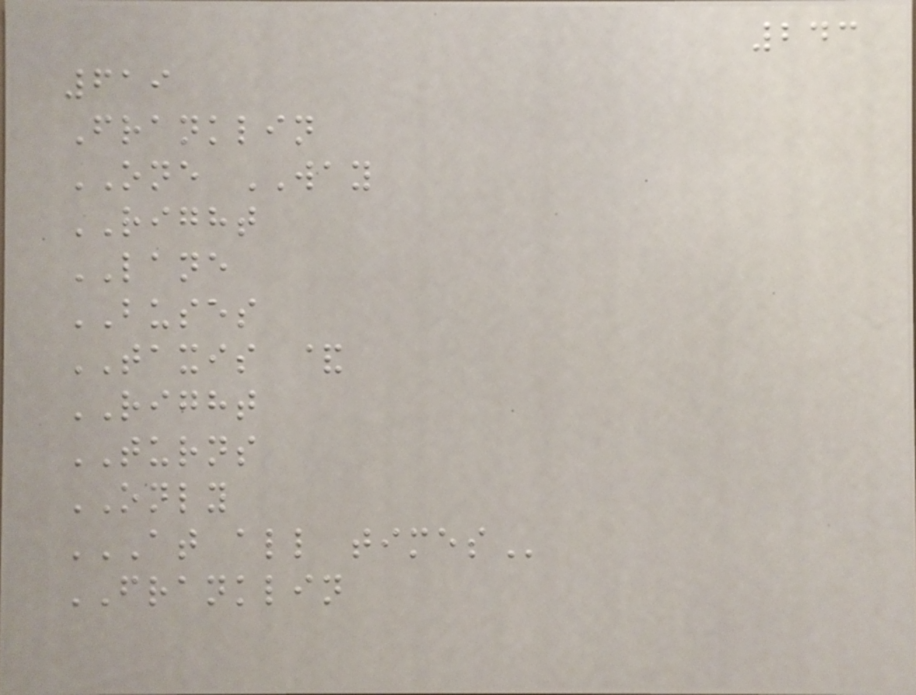243
619
Franklin
ONE WAY
RIGHT
LANE
BUSES
TAXIS &
RIGHT
TURNS
ONLY
AT ALL TIMES
FRANKLIN
